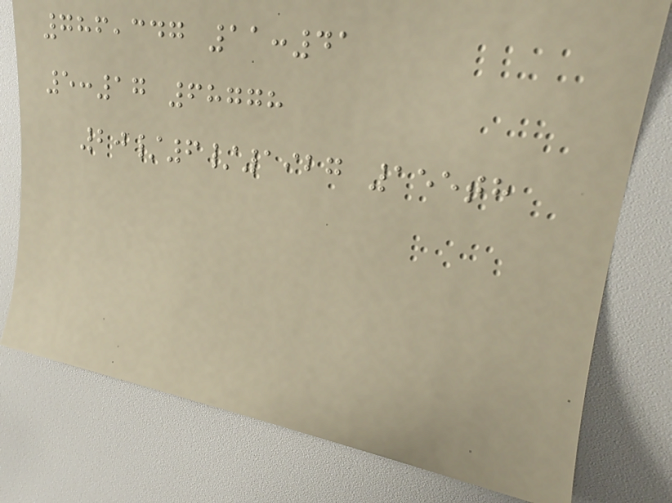786,347 11:41
5:17 68778
20/6/1927 155th
